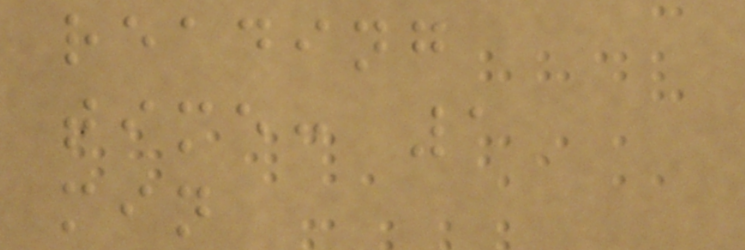reading
time: 1
min
